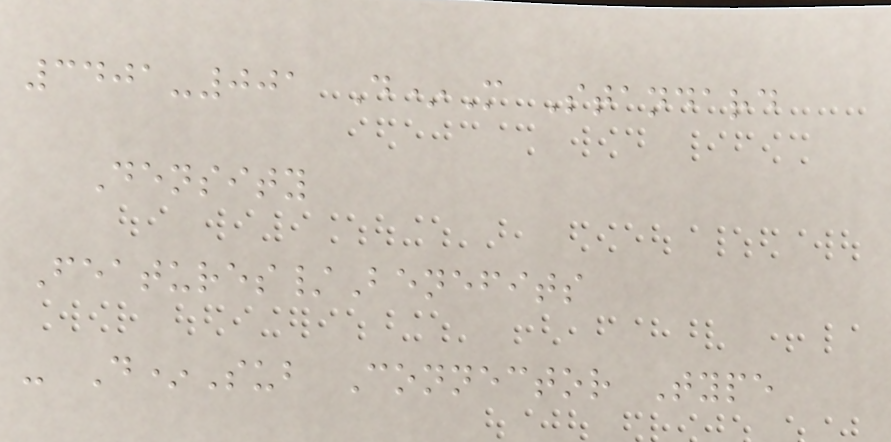3401-001 D*M Standard
Density
Features/Benefits
- D*Sub Connector Type
